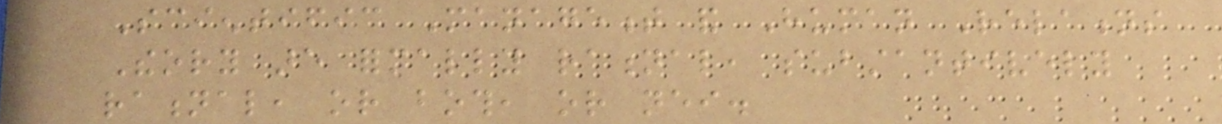Scientific Management and Human Relations
Theory are formally rational, substantively
rational, or both, or neither.
